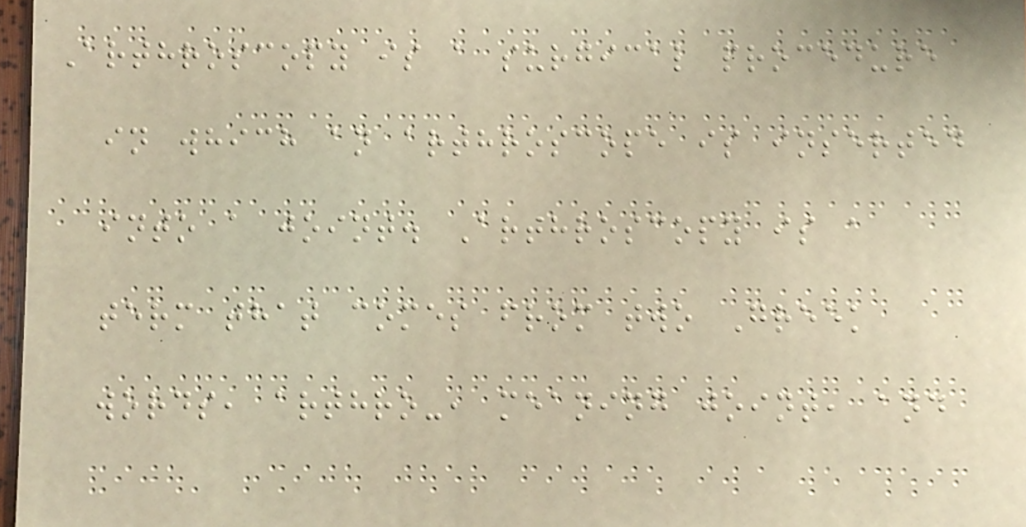Arthroscopy is a surgical procedure
in which an arthroscope is inserted
into a joint. Arthroscopy is a
term that comes from two Greek
words, arthro-, meaning joint, and
